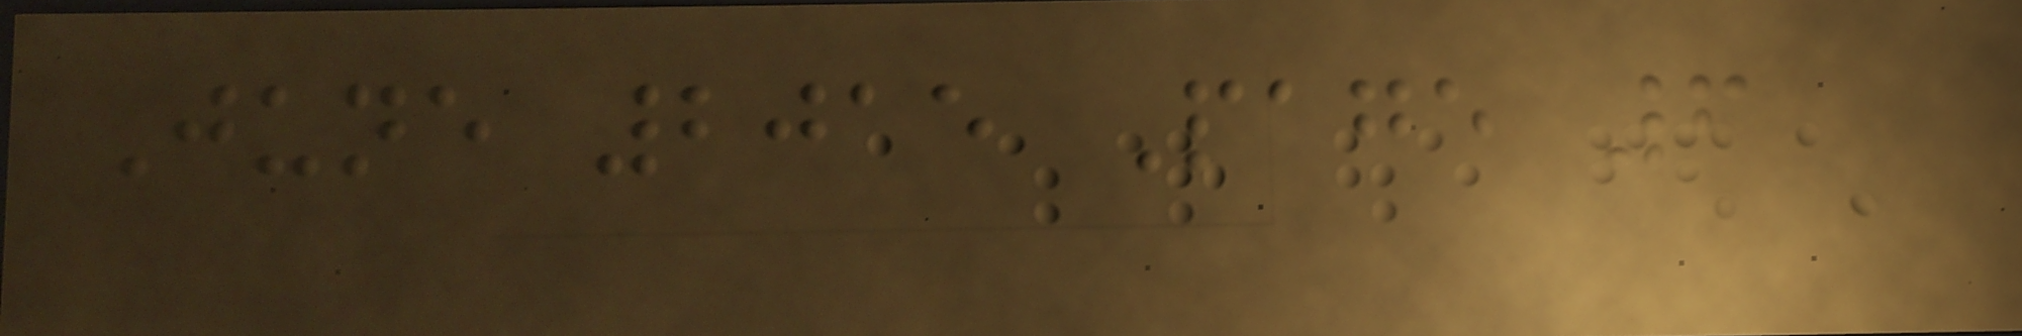June 2015 Page 6
